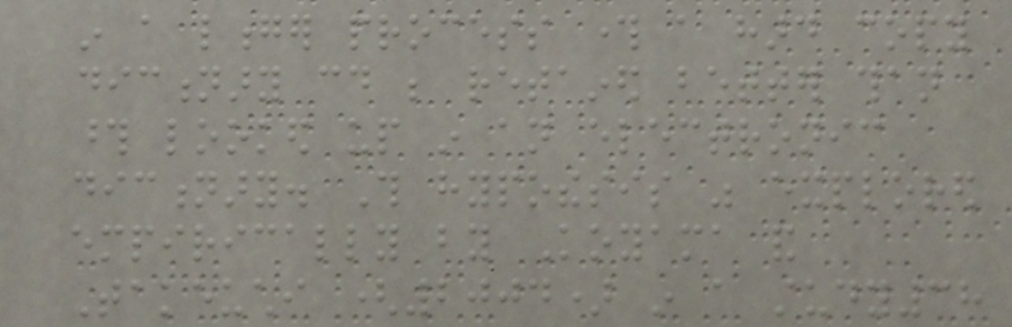in a longer process through a hard copy
dictionary could be retained better than
those looked up in an electronic
dictionary. This hypothesis was explored
empirically by Koyama and
Takeuchi (2004) in a study38
